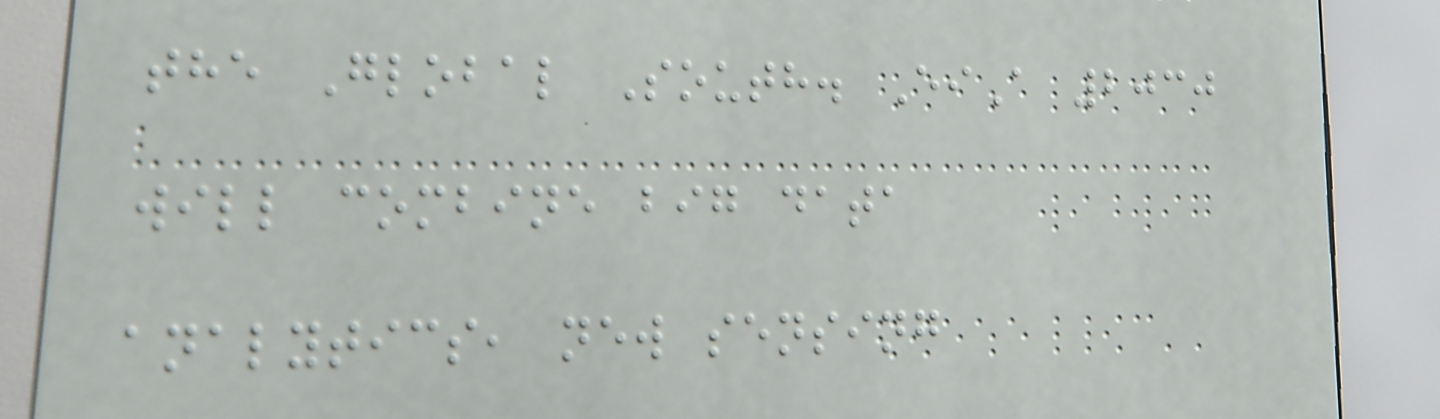the Global South. EiA 2030
will combine big data
analytics, new sensing
